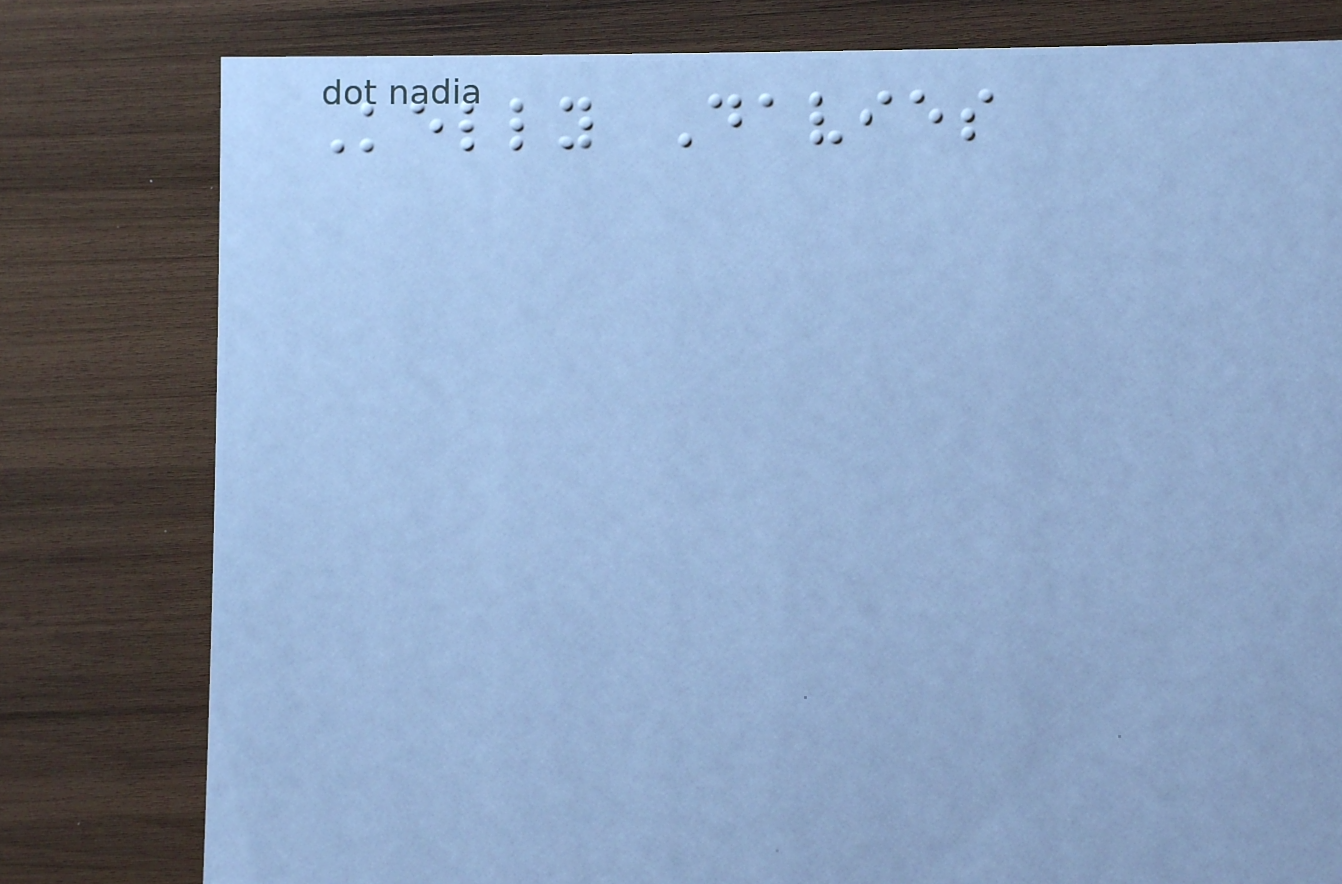Kelly Davies
